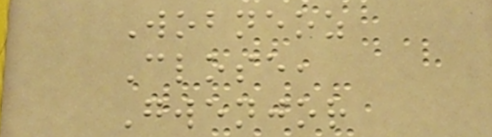Wobneoz
Close,
Gwenjor
